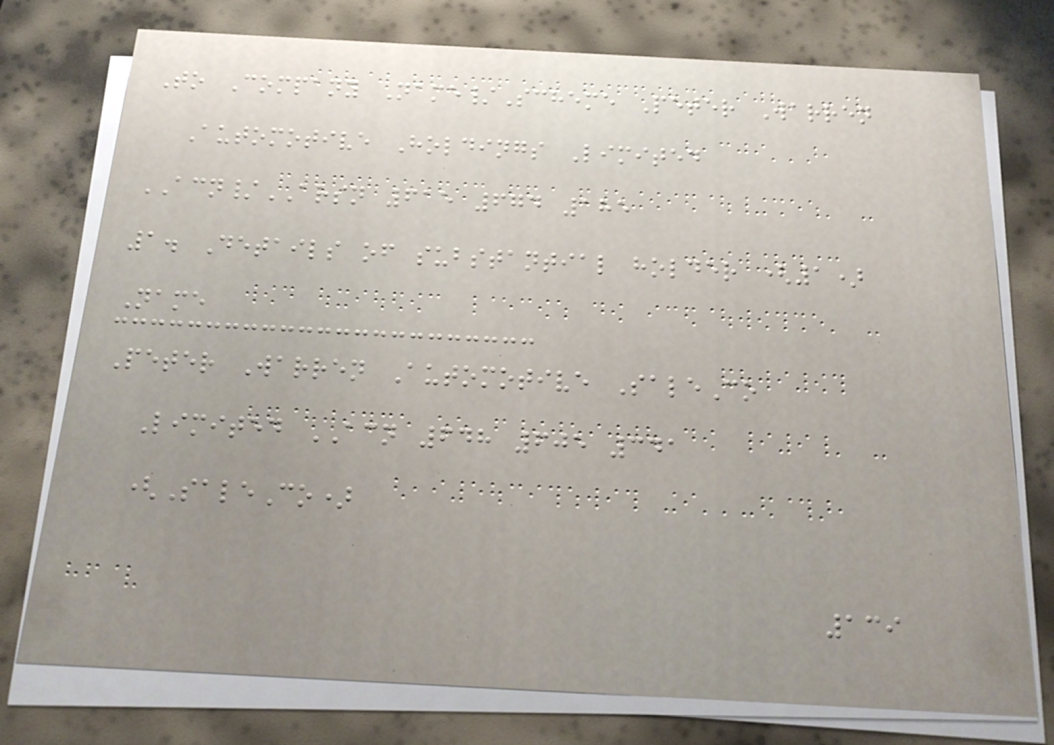To Company Name/Scheme Peter Warren
Automotive Holdings Limited
ACN/ARSN 615 674 185
1. Details of substantial holder (1)
Name
Peter Warren Automotive SaleCo
Limited ACN 648 605 341
(SaleCo)
139
